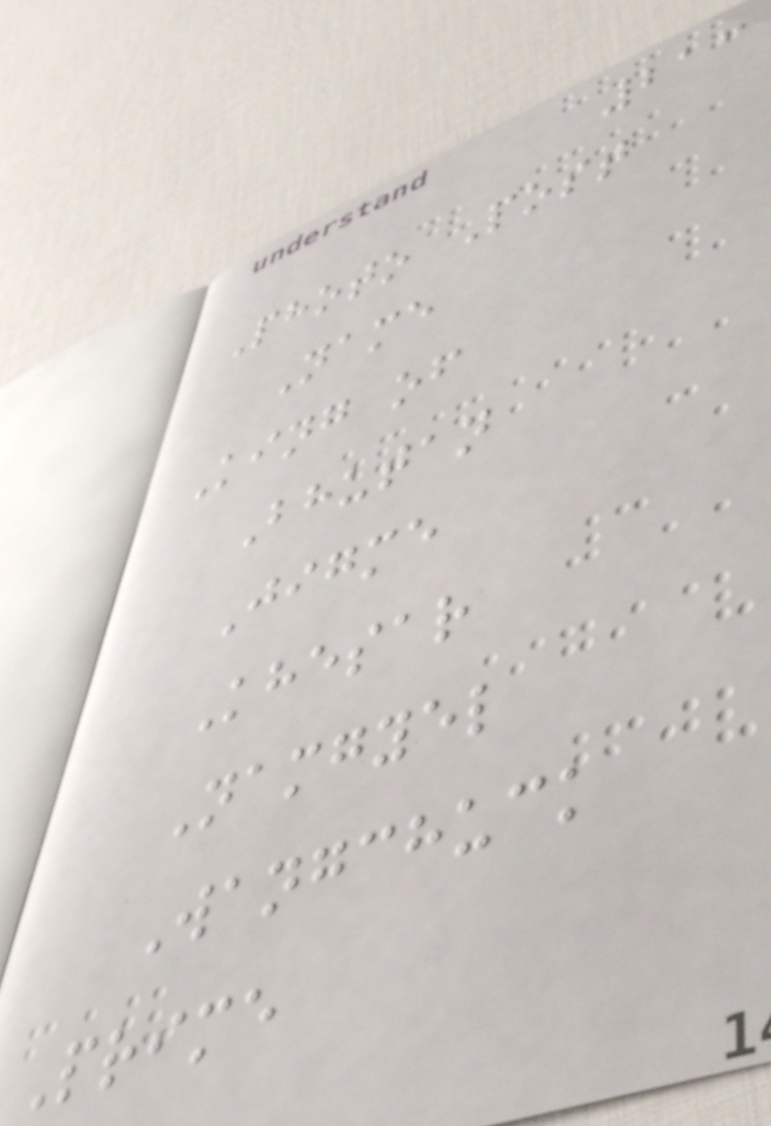213
Photo Post
Name
King of
Bhutan
Jigme
Khesar
Namgyel
Wangchuck
Prime
